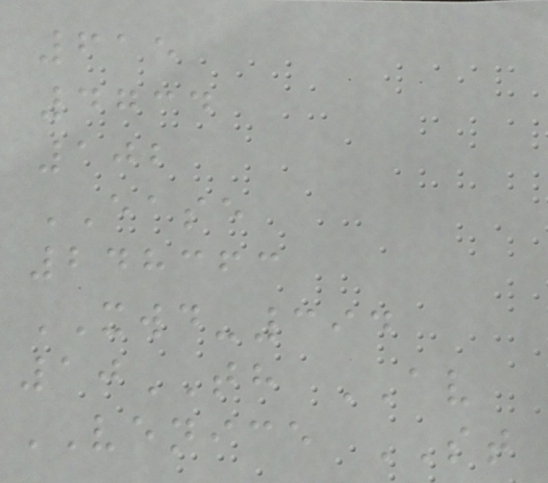615
4734
102
EASE
248363
XWD-394
10TH AV
VENICE ST
